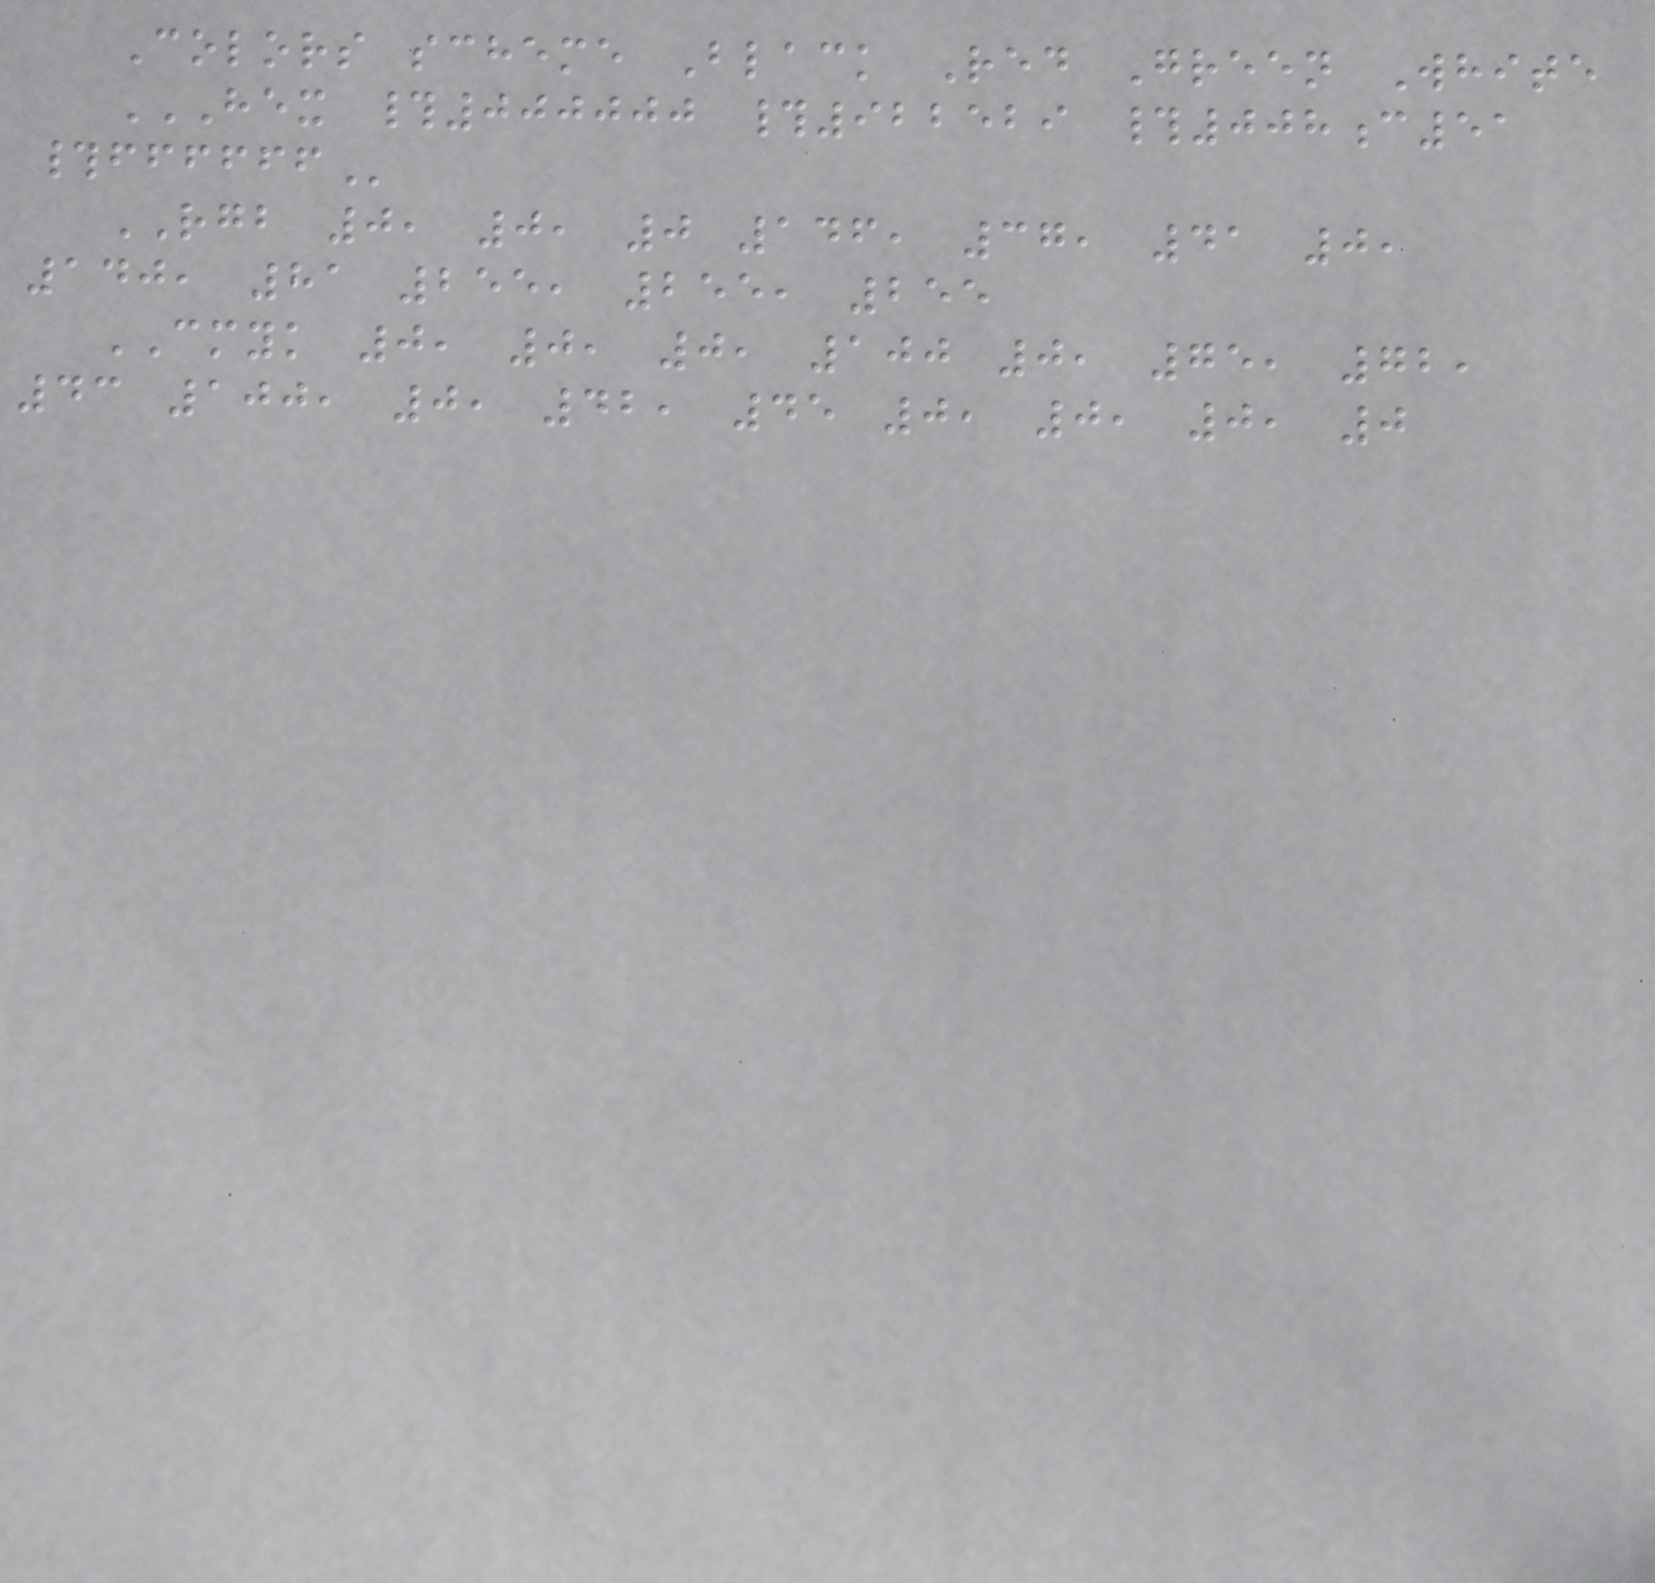Colors scheme Black Red Green White
HEX #000000 #922529 #008C51
#FFFFFF
RGB 0, 0, 0 146, 37, 41 0,
140, 81 255, 255, 255
CMYK 0, 0, 0, 100 0, 75, 72,
43 100, 0, 42, 45 0, 0, 0, 0
